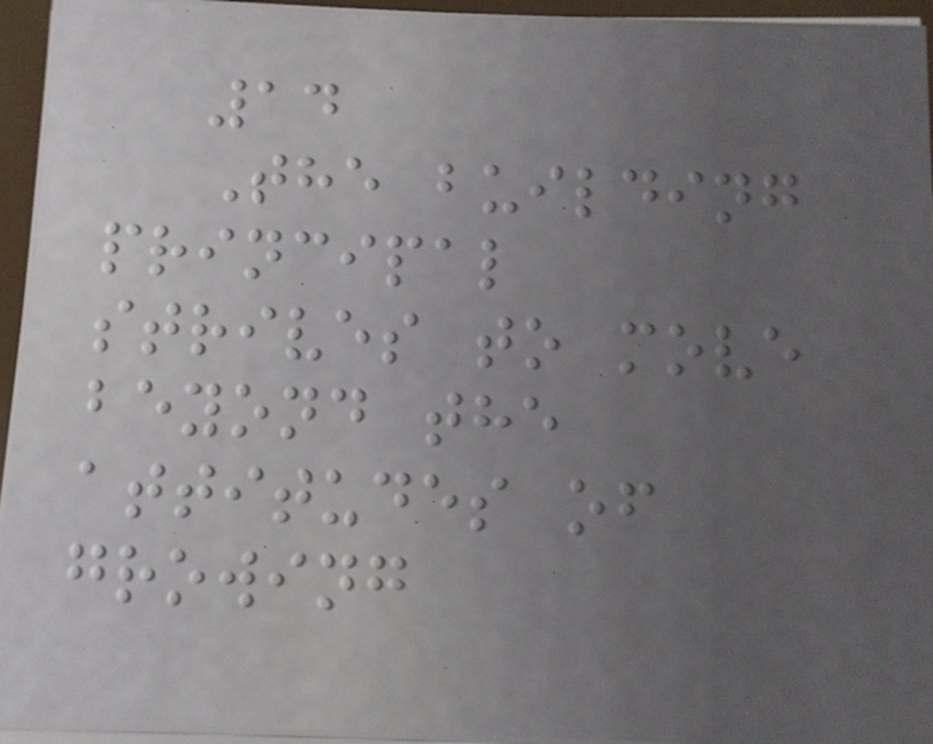14
The building
principal
strives to move
beyond the
attitudes of
growing
